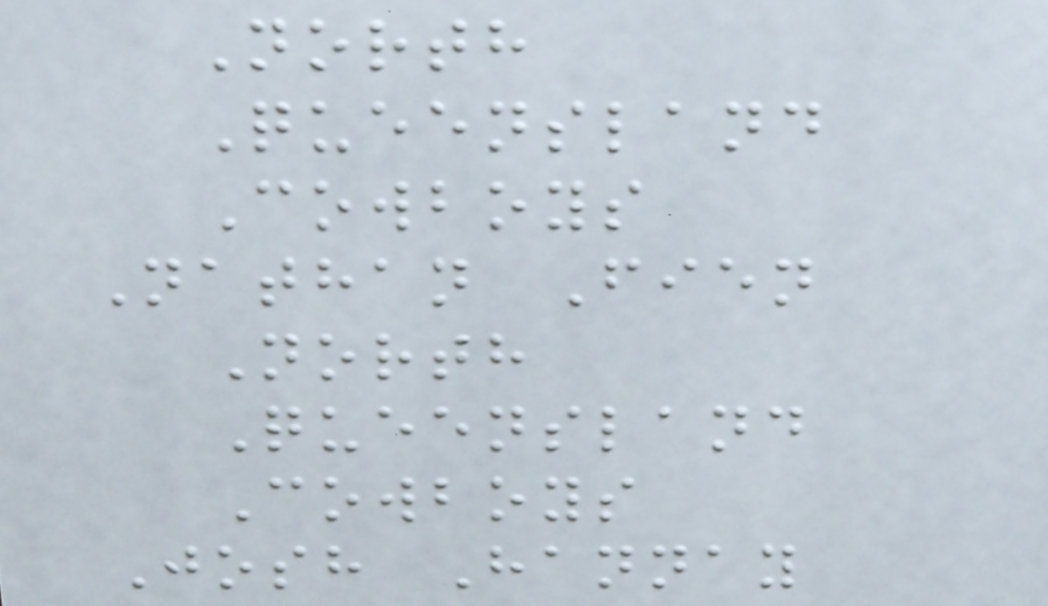North
Queensland
Cowboys
Nathan Fien
North
Queensland
Cowboys
Josh Hannay
